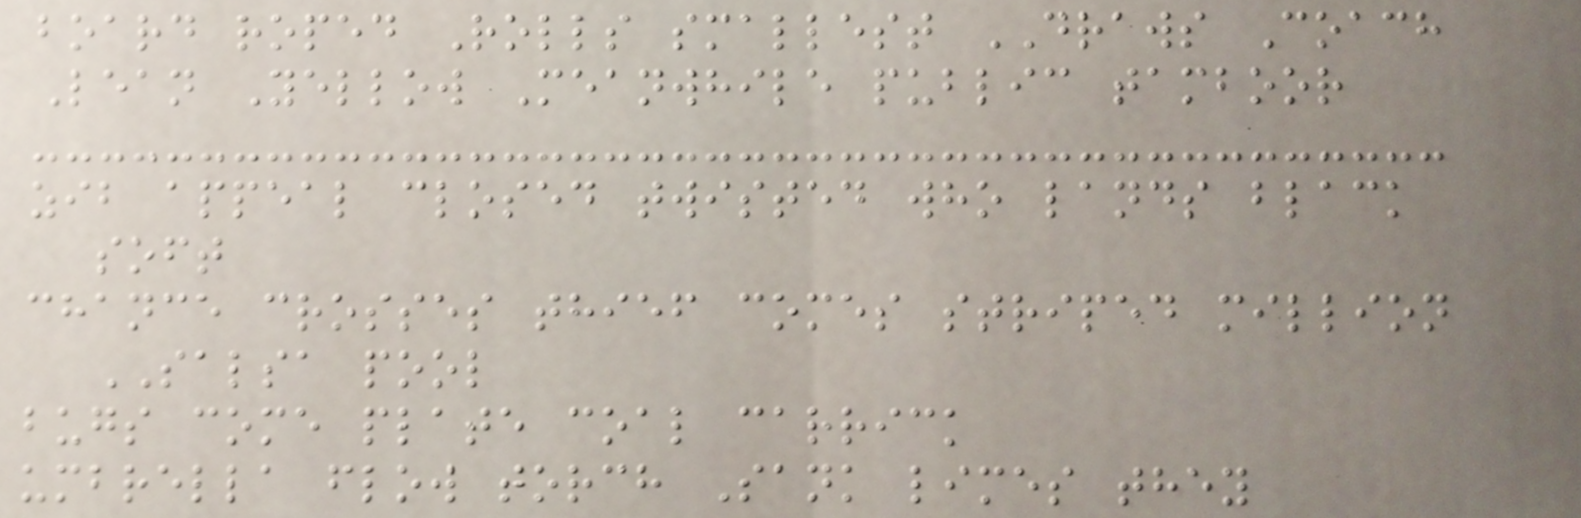board roped Rolls smallest DRAWS Coach
Lean Yellow Meanwhile public tamboor
zib appeal closed twisted who lands black
soft
chance crosses thief comes striped million
SALSA pool
bugs come plate coal carrick
umbrella flow torch Sank limes they
